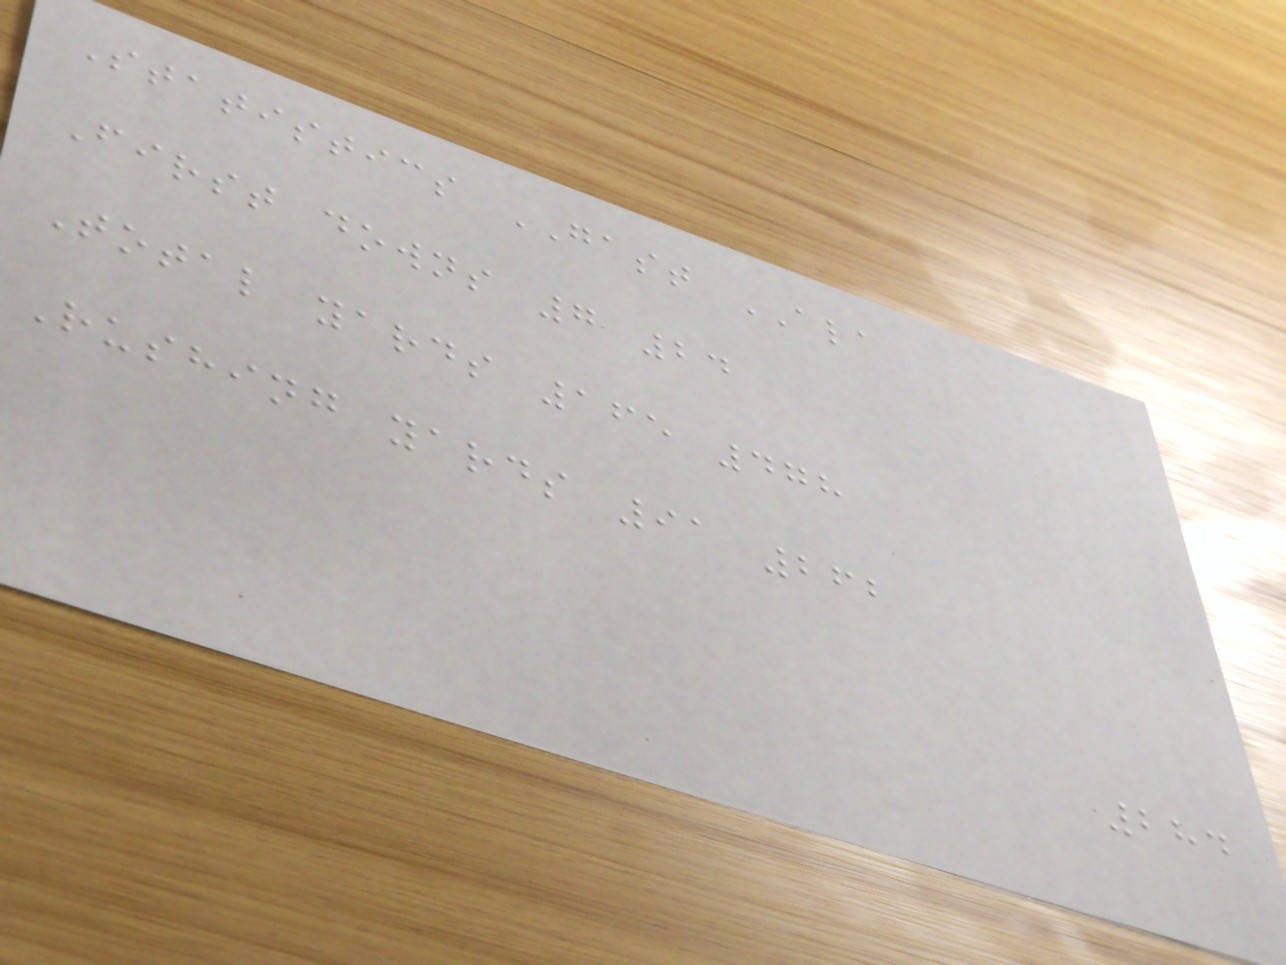Statistics GAST ALA
First downs 7 24
Total yards 165 478
Rushing yards 91 262
284
